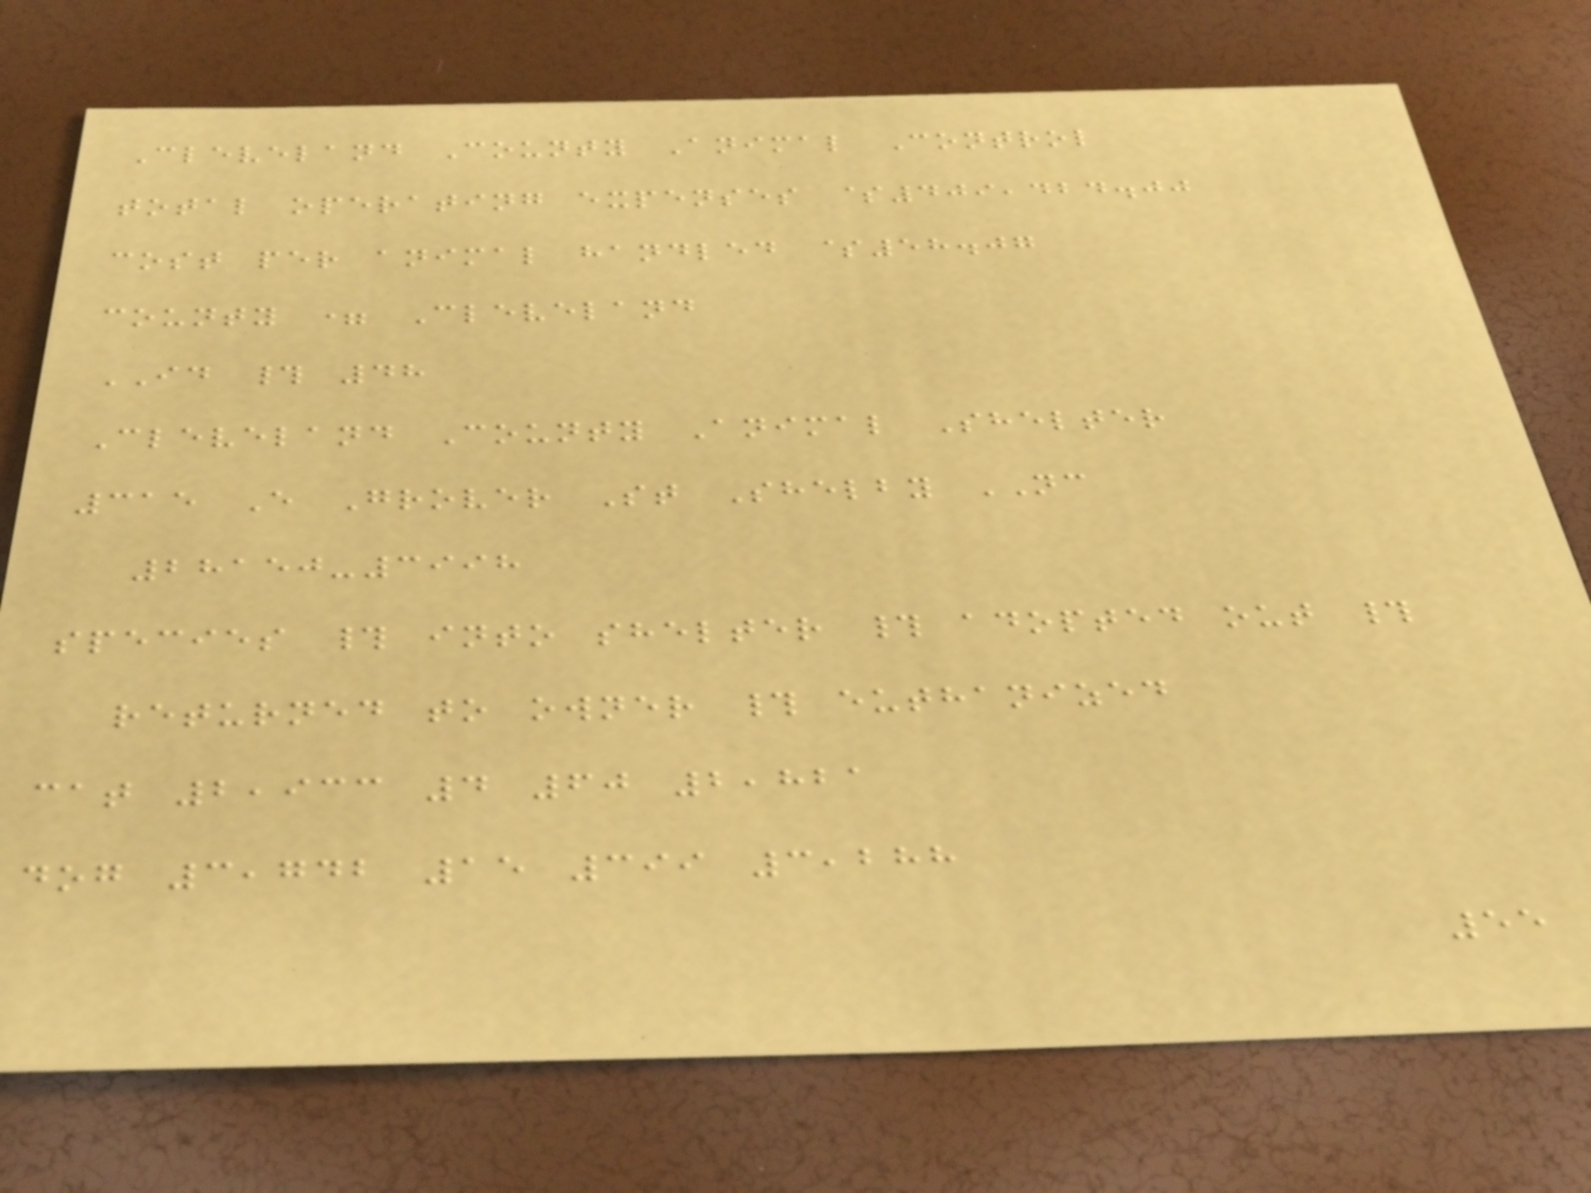Cleveland County Animal Control
total operating expenses $409,424.00
cost per animal handled $58.07
county = Cleveland
ID # 48
Cleveland County Animal Shelter
315 E Grover St Shelby NC
28150-3998
species # into shelter # adopted out #
returned to owner # euthanized
cat 2,933 4 60 2,821
dog 3,742 15 399 3,288
55
